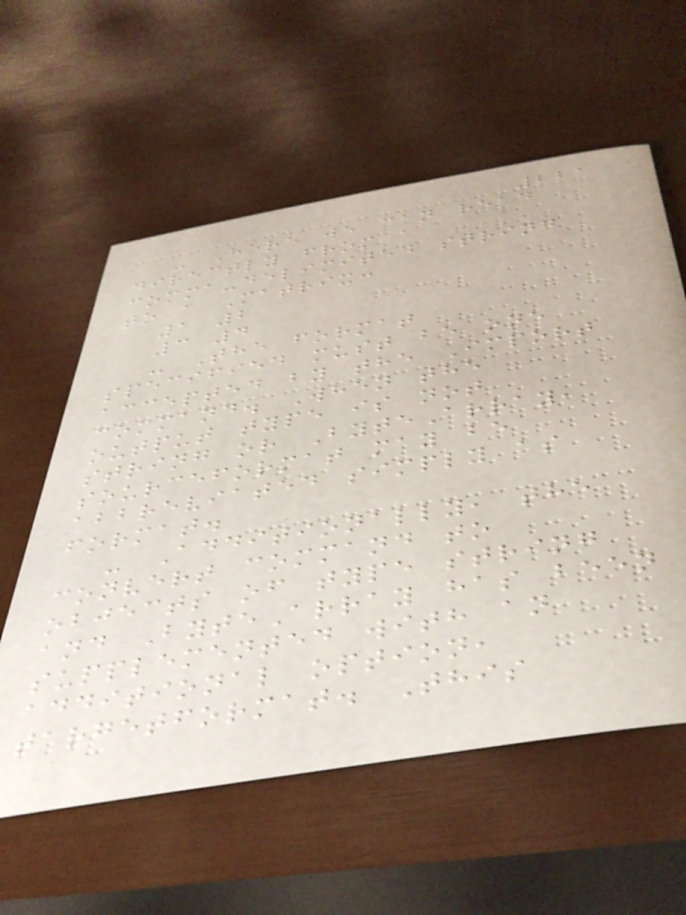221
- Here we can read
directly from a
comma-delimited string
to a Matrix:
1 2
3 4
- The format
specified must be one
accepted by the Import
command. When the
output type is not
string or ByteArray,
sourceformat may be
abbreviated simply as
format.
- Additionally, the
convert command to
objects of type string
and ByteArray has been
supplemented with an
additional option,
targetformat. This
